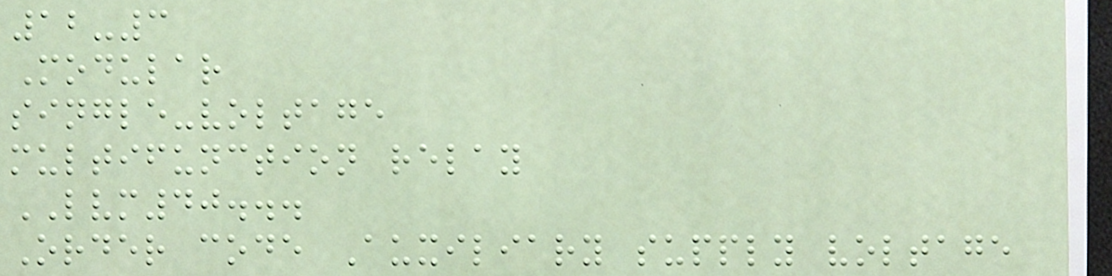12-3
Modular
single-voltage
multifunction relay
LVM40...
Order code Auxiliary supply voltage
